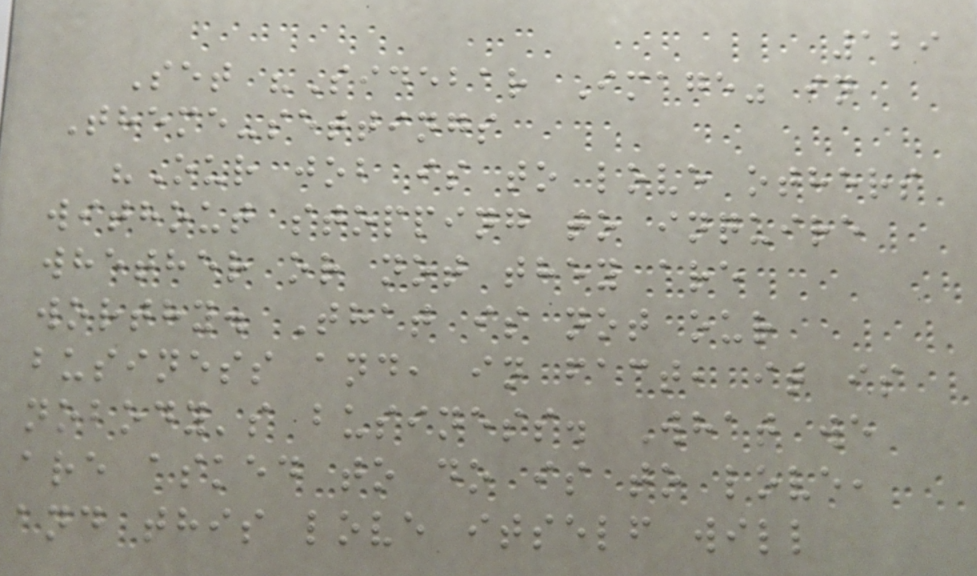129
Set "Sidebar Image" in
Theme-settings
"Our job is to love others
without stopping to inquire
whether or not they are
worthy. That is not our
business and, in fact, it is
nobody's business. What we
are asked to do is to love,
and this love itself will
